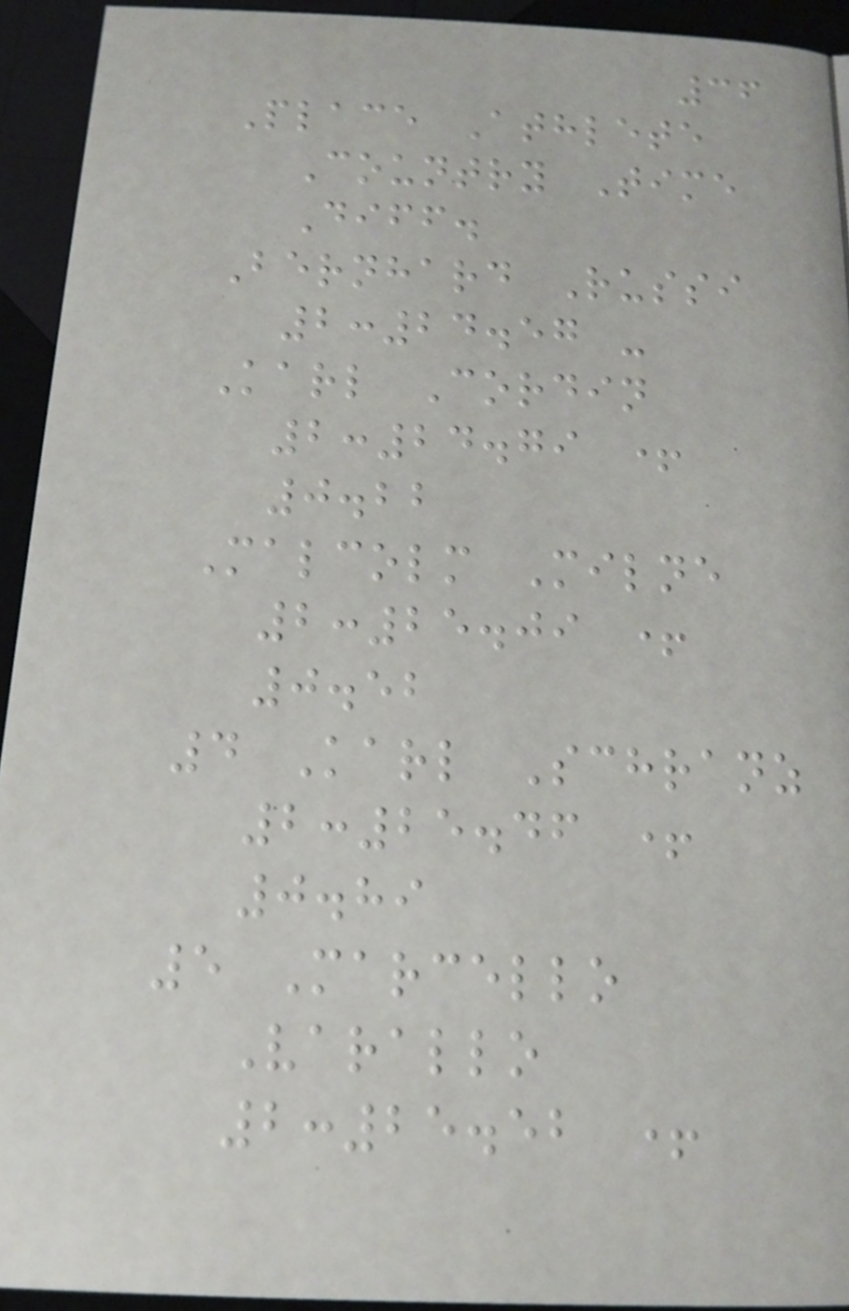36
Place Athlete
Country Time
Diff.
Bernhard Russi
2:24.57 -
Karl Cordin
2:24.79 +
0.22
Malcolm Milne
2:25.09 +
0.52
4 Karl Schranz
2:25.46 +
0.89
5 Marcello
Varallo
2:25.52 +
